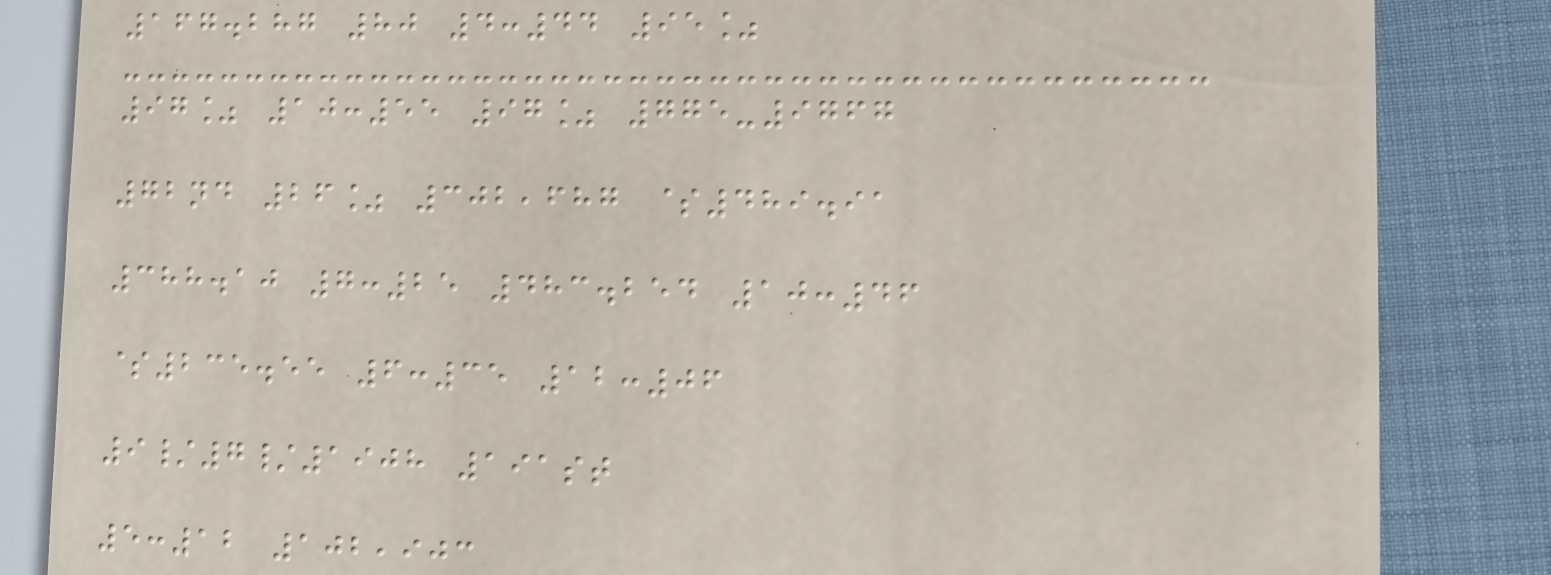167.287 80 4:44 95%
97% 10:55 97% 775-9767
72nd 26% 302,687 $489.91
388.10 7:25 483.254 10:46
$235.55 6:35 12:06
9/7/1908 191st
5:12 102,903
